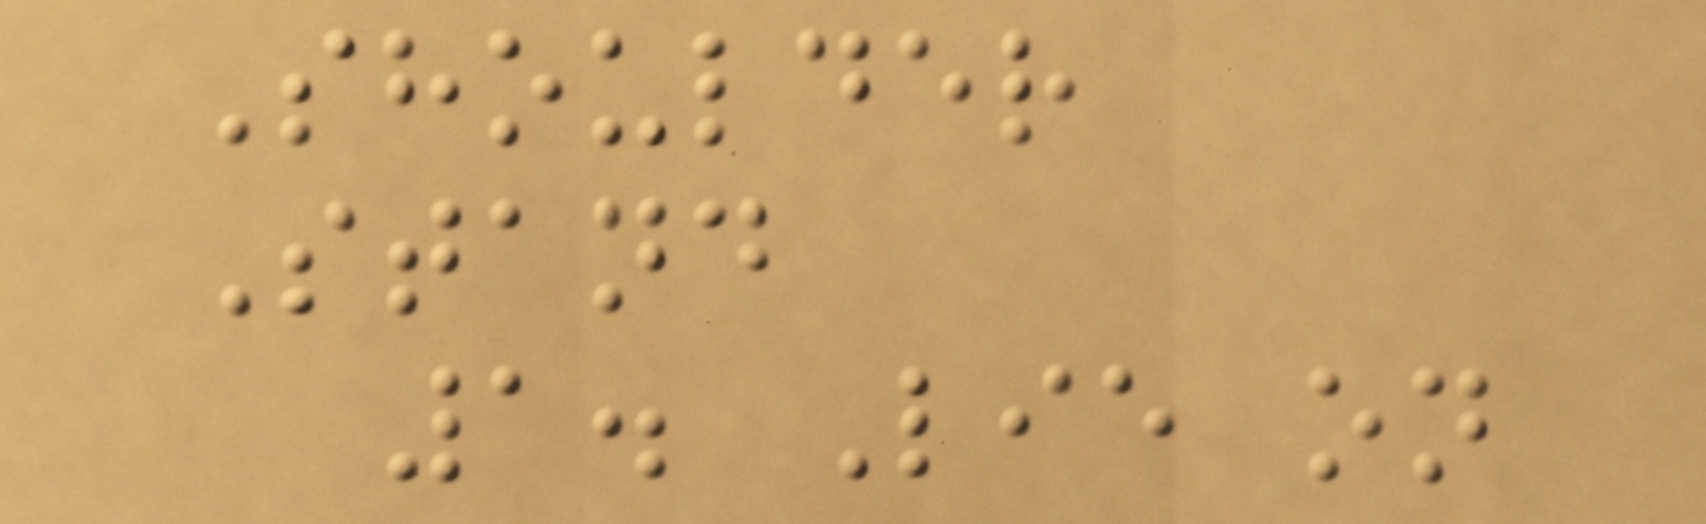Shoulder
Stand
1. Lie on
